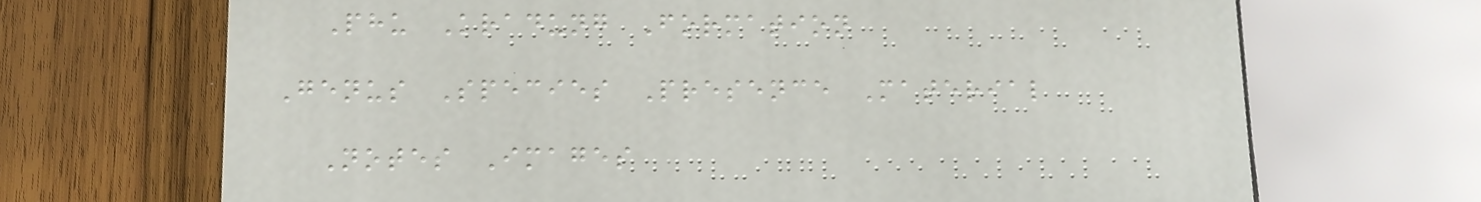Phu Kradung Formation
Genus Species Presence Material
Notes Images
